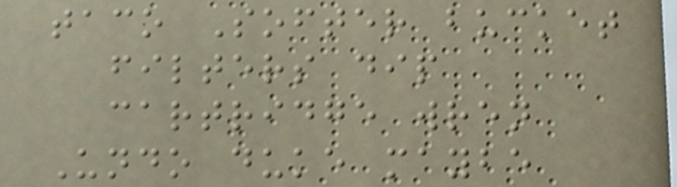taco Softer bucket
filters dip
cartridge wren
Undo duke maybe
